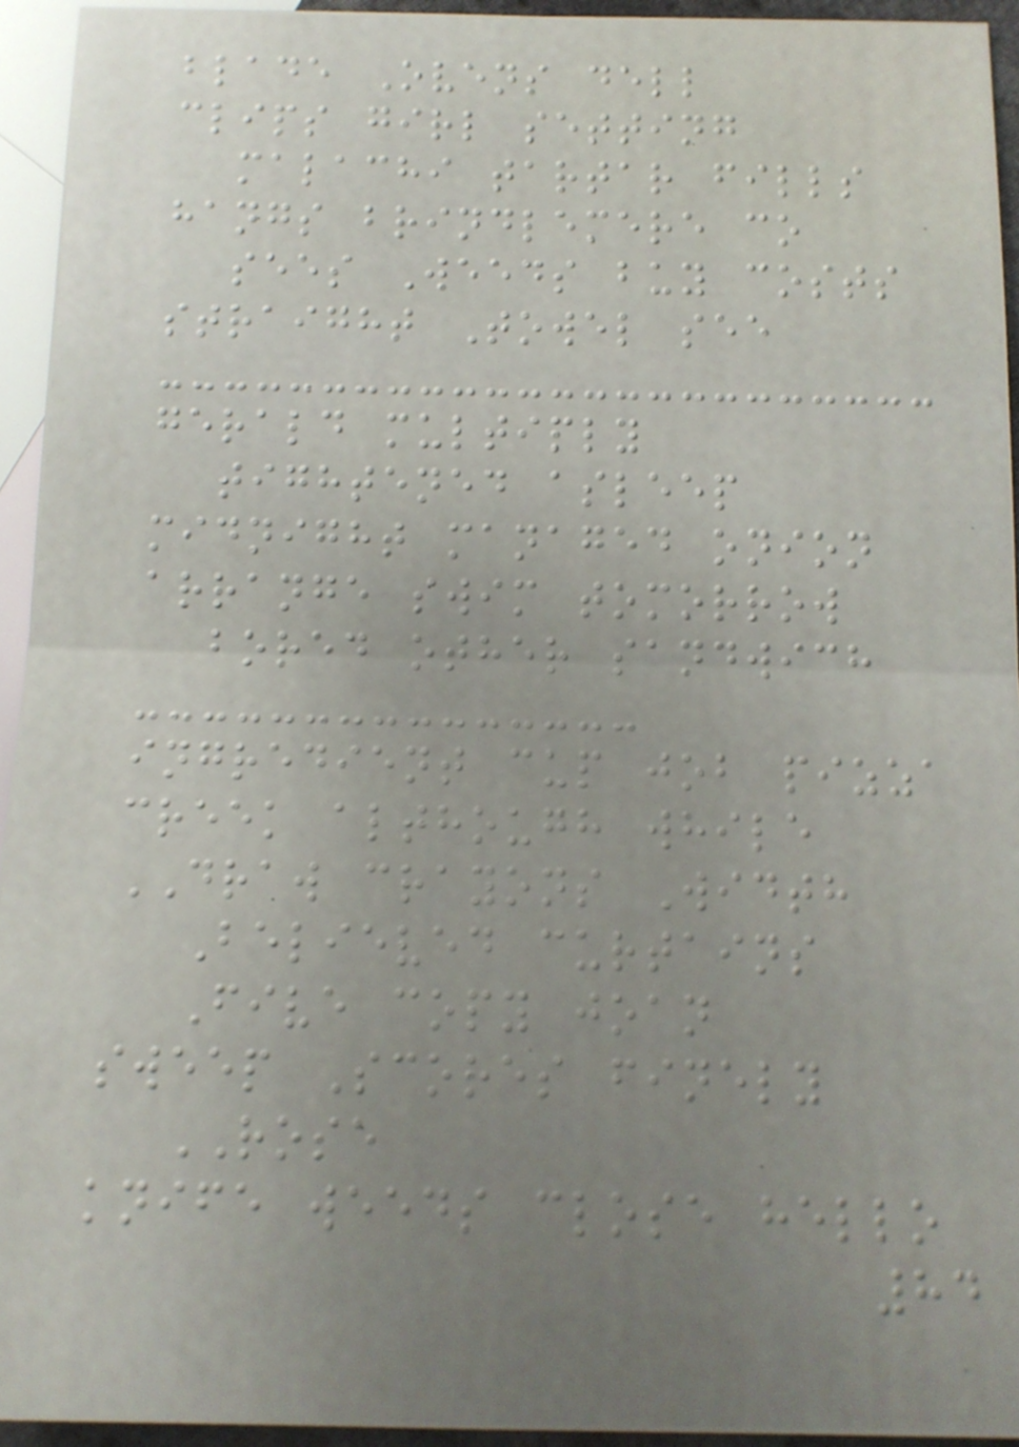blade Ovens dell
clips girl setting
malachi tartar fills
hangs brindlemere co
sees Weeds buy costs
straight Towel see
gerald multiply
tightened asleep
midnight managed onion
arrange swim tomorrow
bored other sandwich
ingredient cup job pizza
creek although while
DRAW crayons Width
Believed curtains
Five copy joan
sweep Scores finely
ROSE
knife weeds close hello
84
